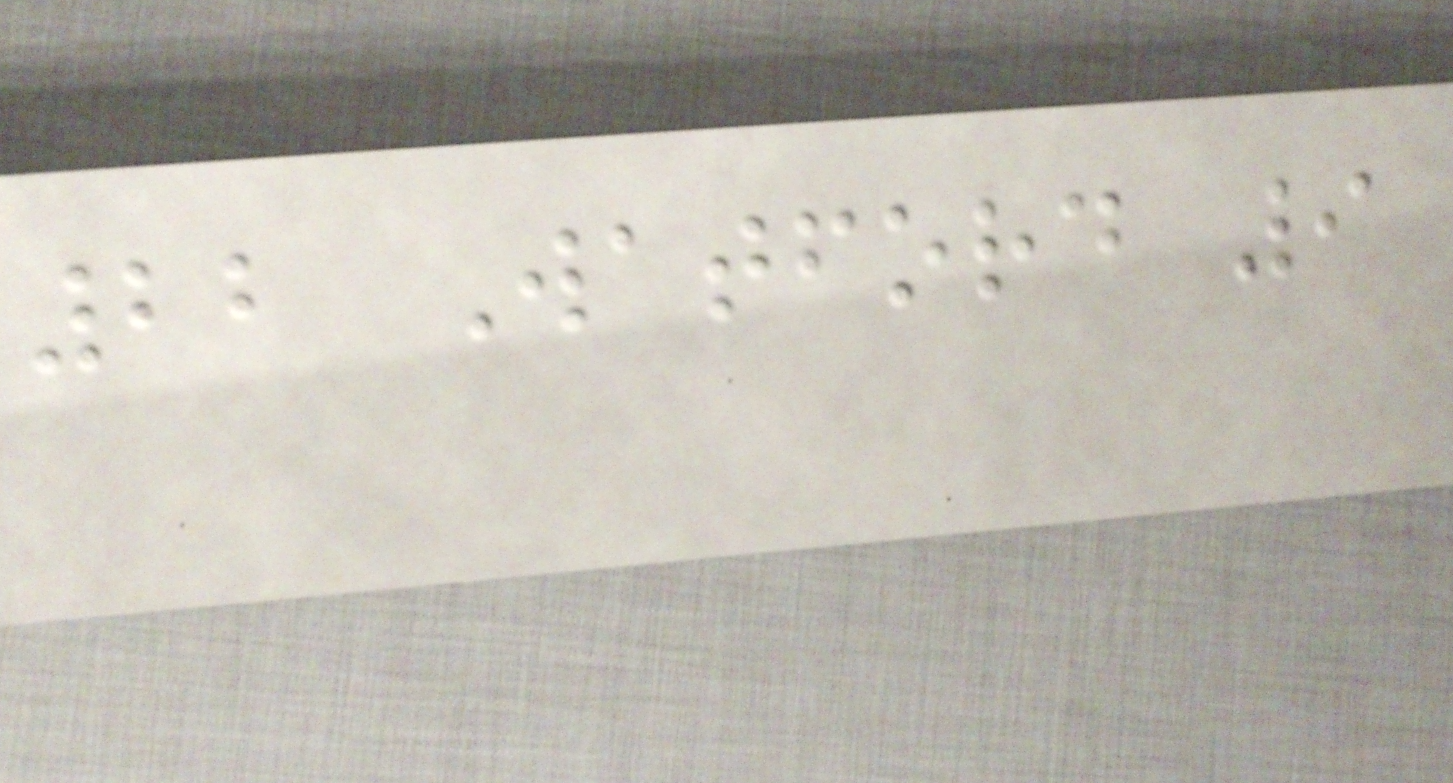22 Watford 9
